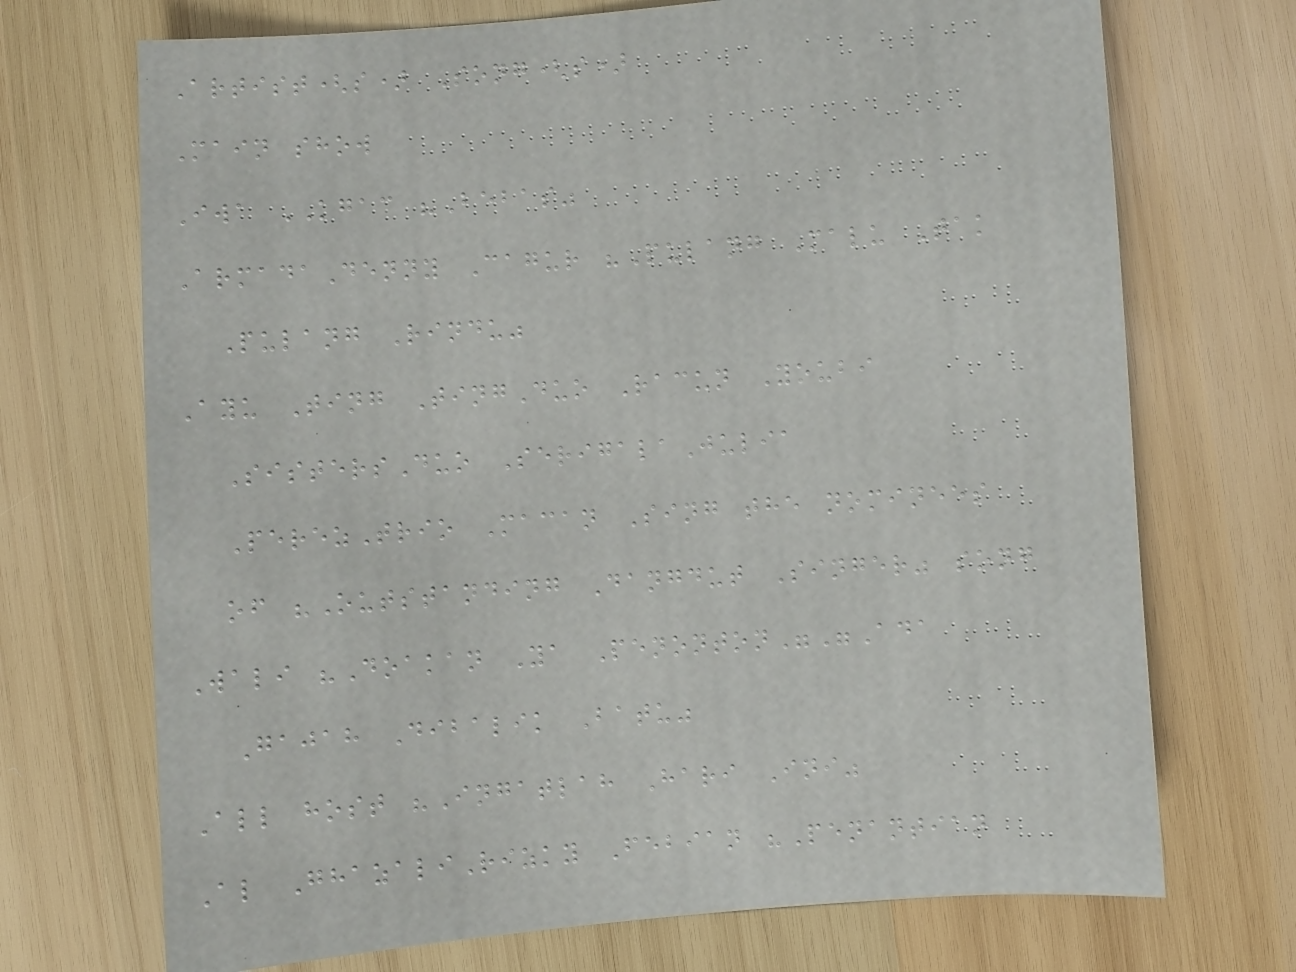Artist(s) Song(s)
Main show
Iwa KGAC "Bebas"
ArmadaDenny Cagur "Pulang Malu Tak
Pulang Rindu"
Ayu Ting TingDuo Racun Youbi
SistersDuo SerigalaJulia
PerezTrio Macan Sing the nominees
of "Outstanding Dangdut Singer" song
Wali "Doakan Ya Penonton""Ada
Gajah Dibalik Batu"
All host "Ingatlah Hari Ini"
Al GhazaliRizky Febian "Penantian
